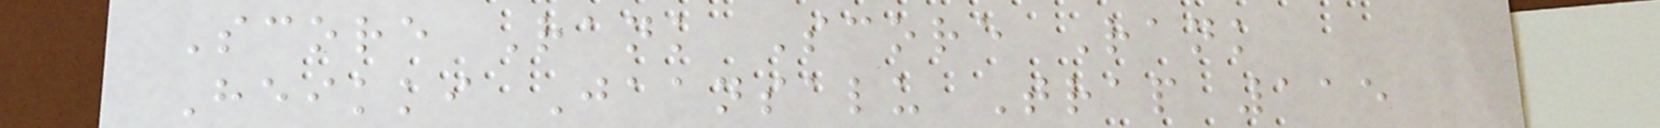Score Rank Score Rank
Heikki Jaansalu Trap 115
